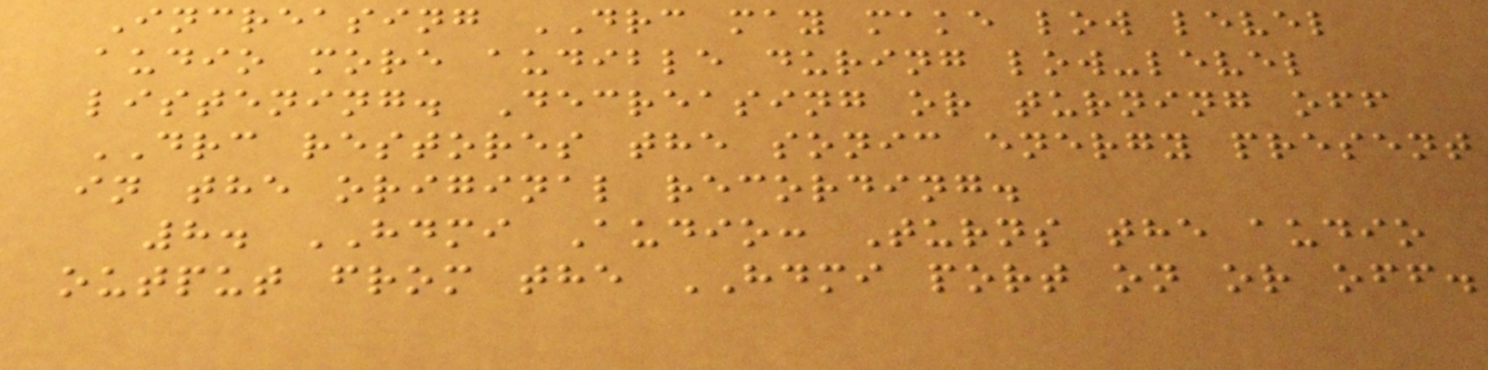Increasing DRC may make low level
audio more audible during low-level
listening. Decreasing or turning off
DRC restores the sonic energy present
in the original recording.
8. HDMI Audio: Turns the audio
output from the HDMI port on or off.
